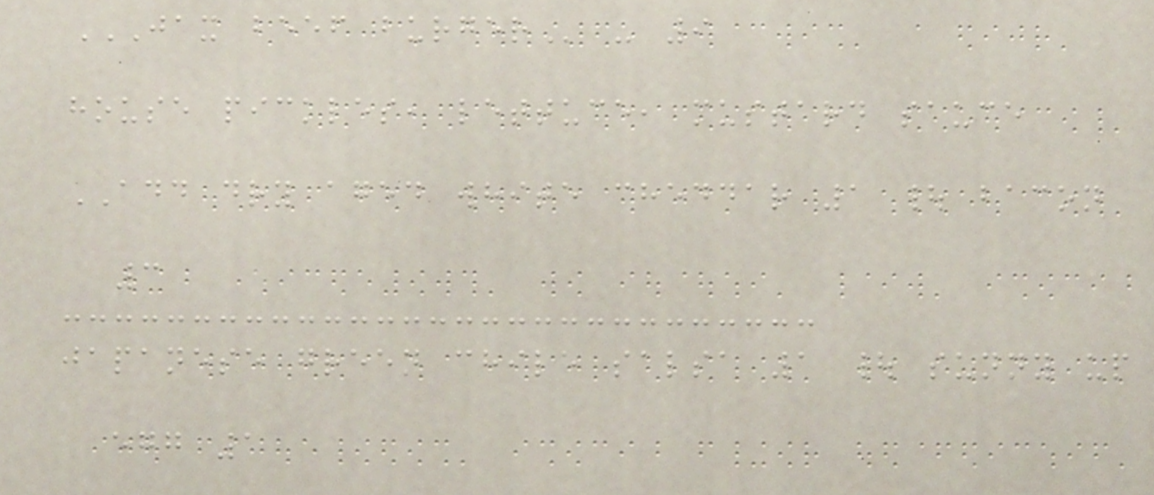JAX BEEF BURGER - 9
house pickles, lettuce, mustard sauce
ADD dry aged white cheddar 1 | bacon
3
japanese green chile salsa 1 | sunny up
egg 1
